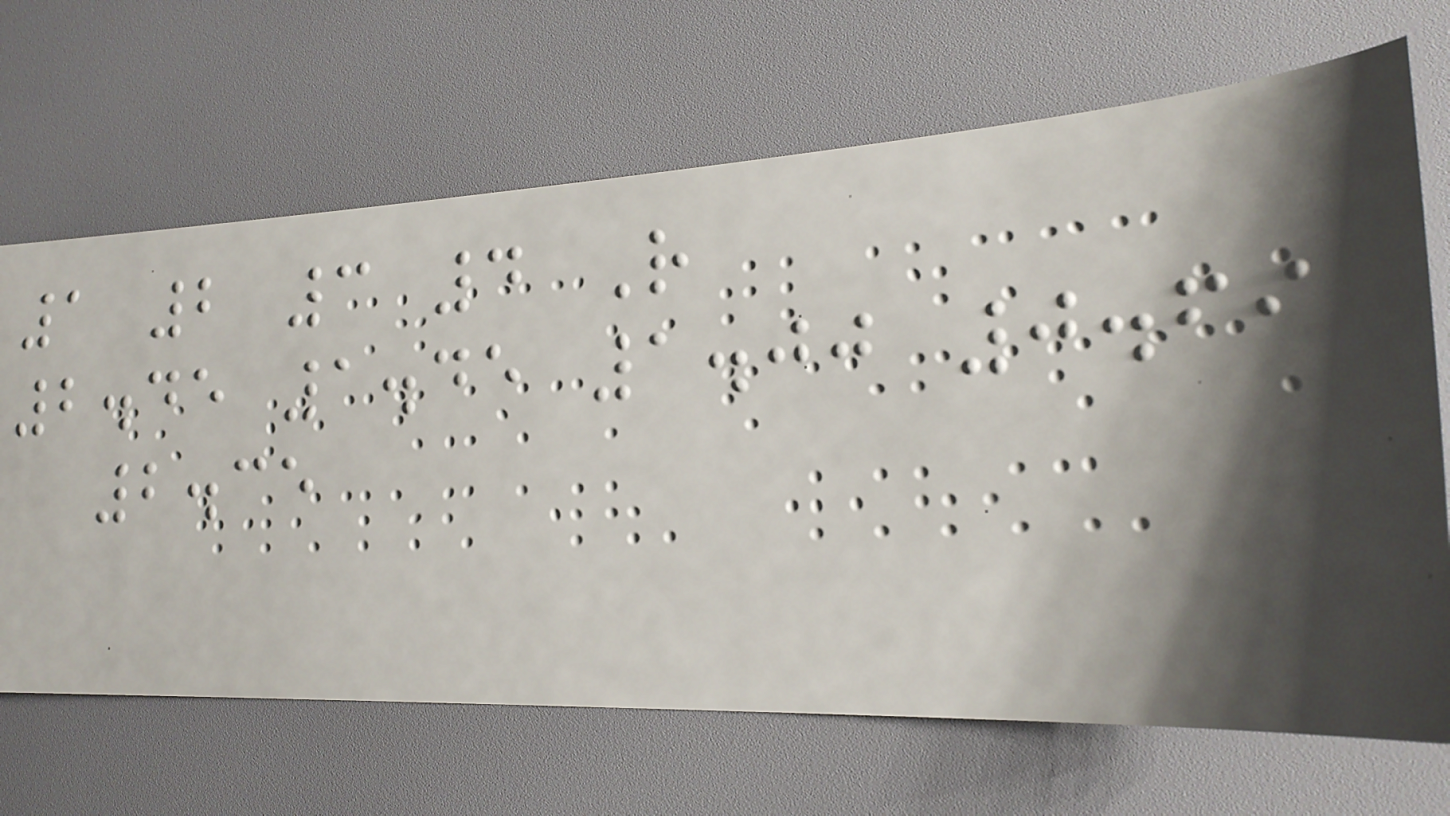1 2 3 4 R
2.45 1.45 1.00 0.69
2.35
